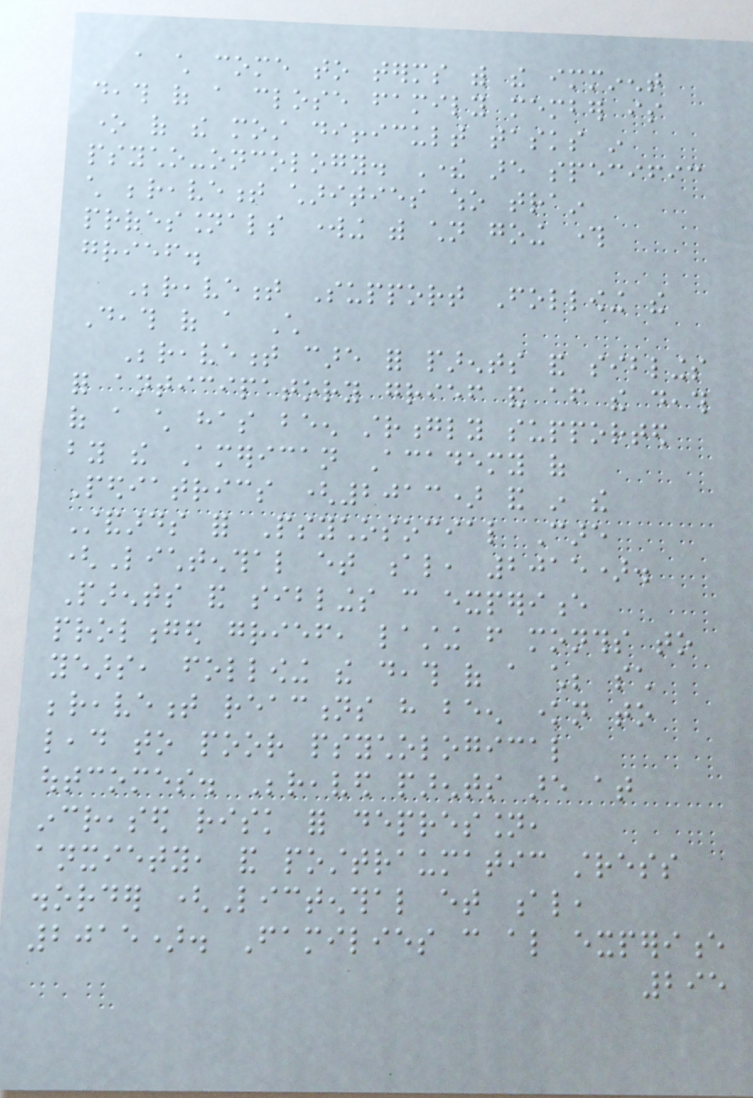a child come to terms with the imminent
death of a close family member is
one of the most difficult tasks in
psycho-oncology. There are specific
child bereavement charities who train
professionals working with children going through
grief.
Bereavement Support Following the
Death of a Child
Bereavement care for parents and siblings
for anticipatory grief and after the death
of a child has been strongly supported
by the American Academy of
Pediatrics (2013) and in the
Standards for Psychosocial Care
(Lichtenthal et al, 2015).
Parents and siblings can experience
prolonged grief, lasting from months to
years, following the death of a child; such
bereavement reactions have been known to
lead to poor psychological
outcomes. Bereaved parents are at
increased risk for depression,
anxiety, and posttraumatic stress
disorder (Lictenthal et al,
2015). Families can also experience
295
